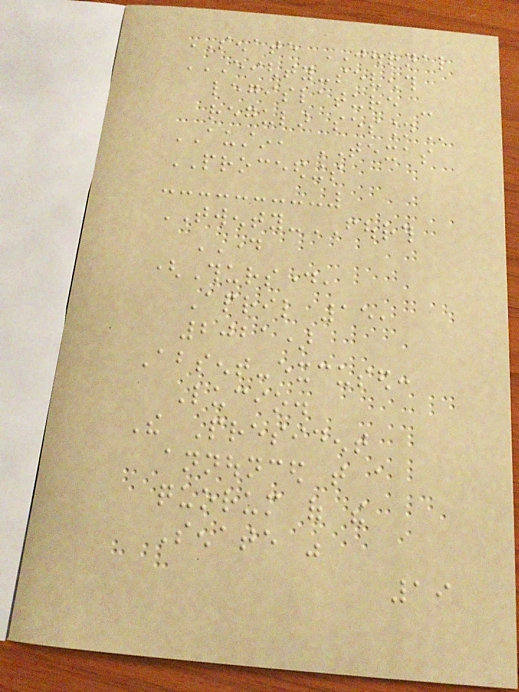SENATE JOURNAL
EIGHTY-SEVENTH
LEGISLATURE -
REGULAR SESSION
AUSTIN, TEXAS
PROCEEDINGS
TWENTY-FOURTH
DAY
(Thursday,
April 15,
2021)
Absent-excused:
Lucio.
The President
announced that a
quorum of the
Senate was
19
